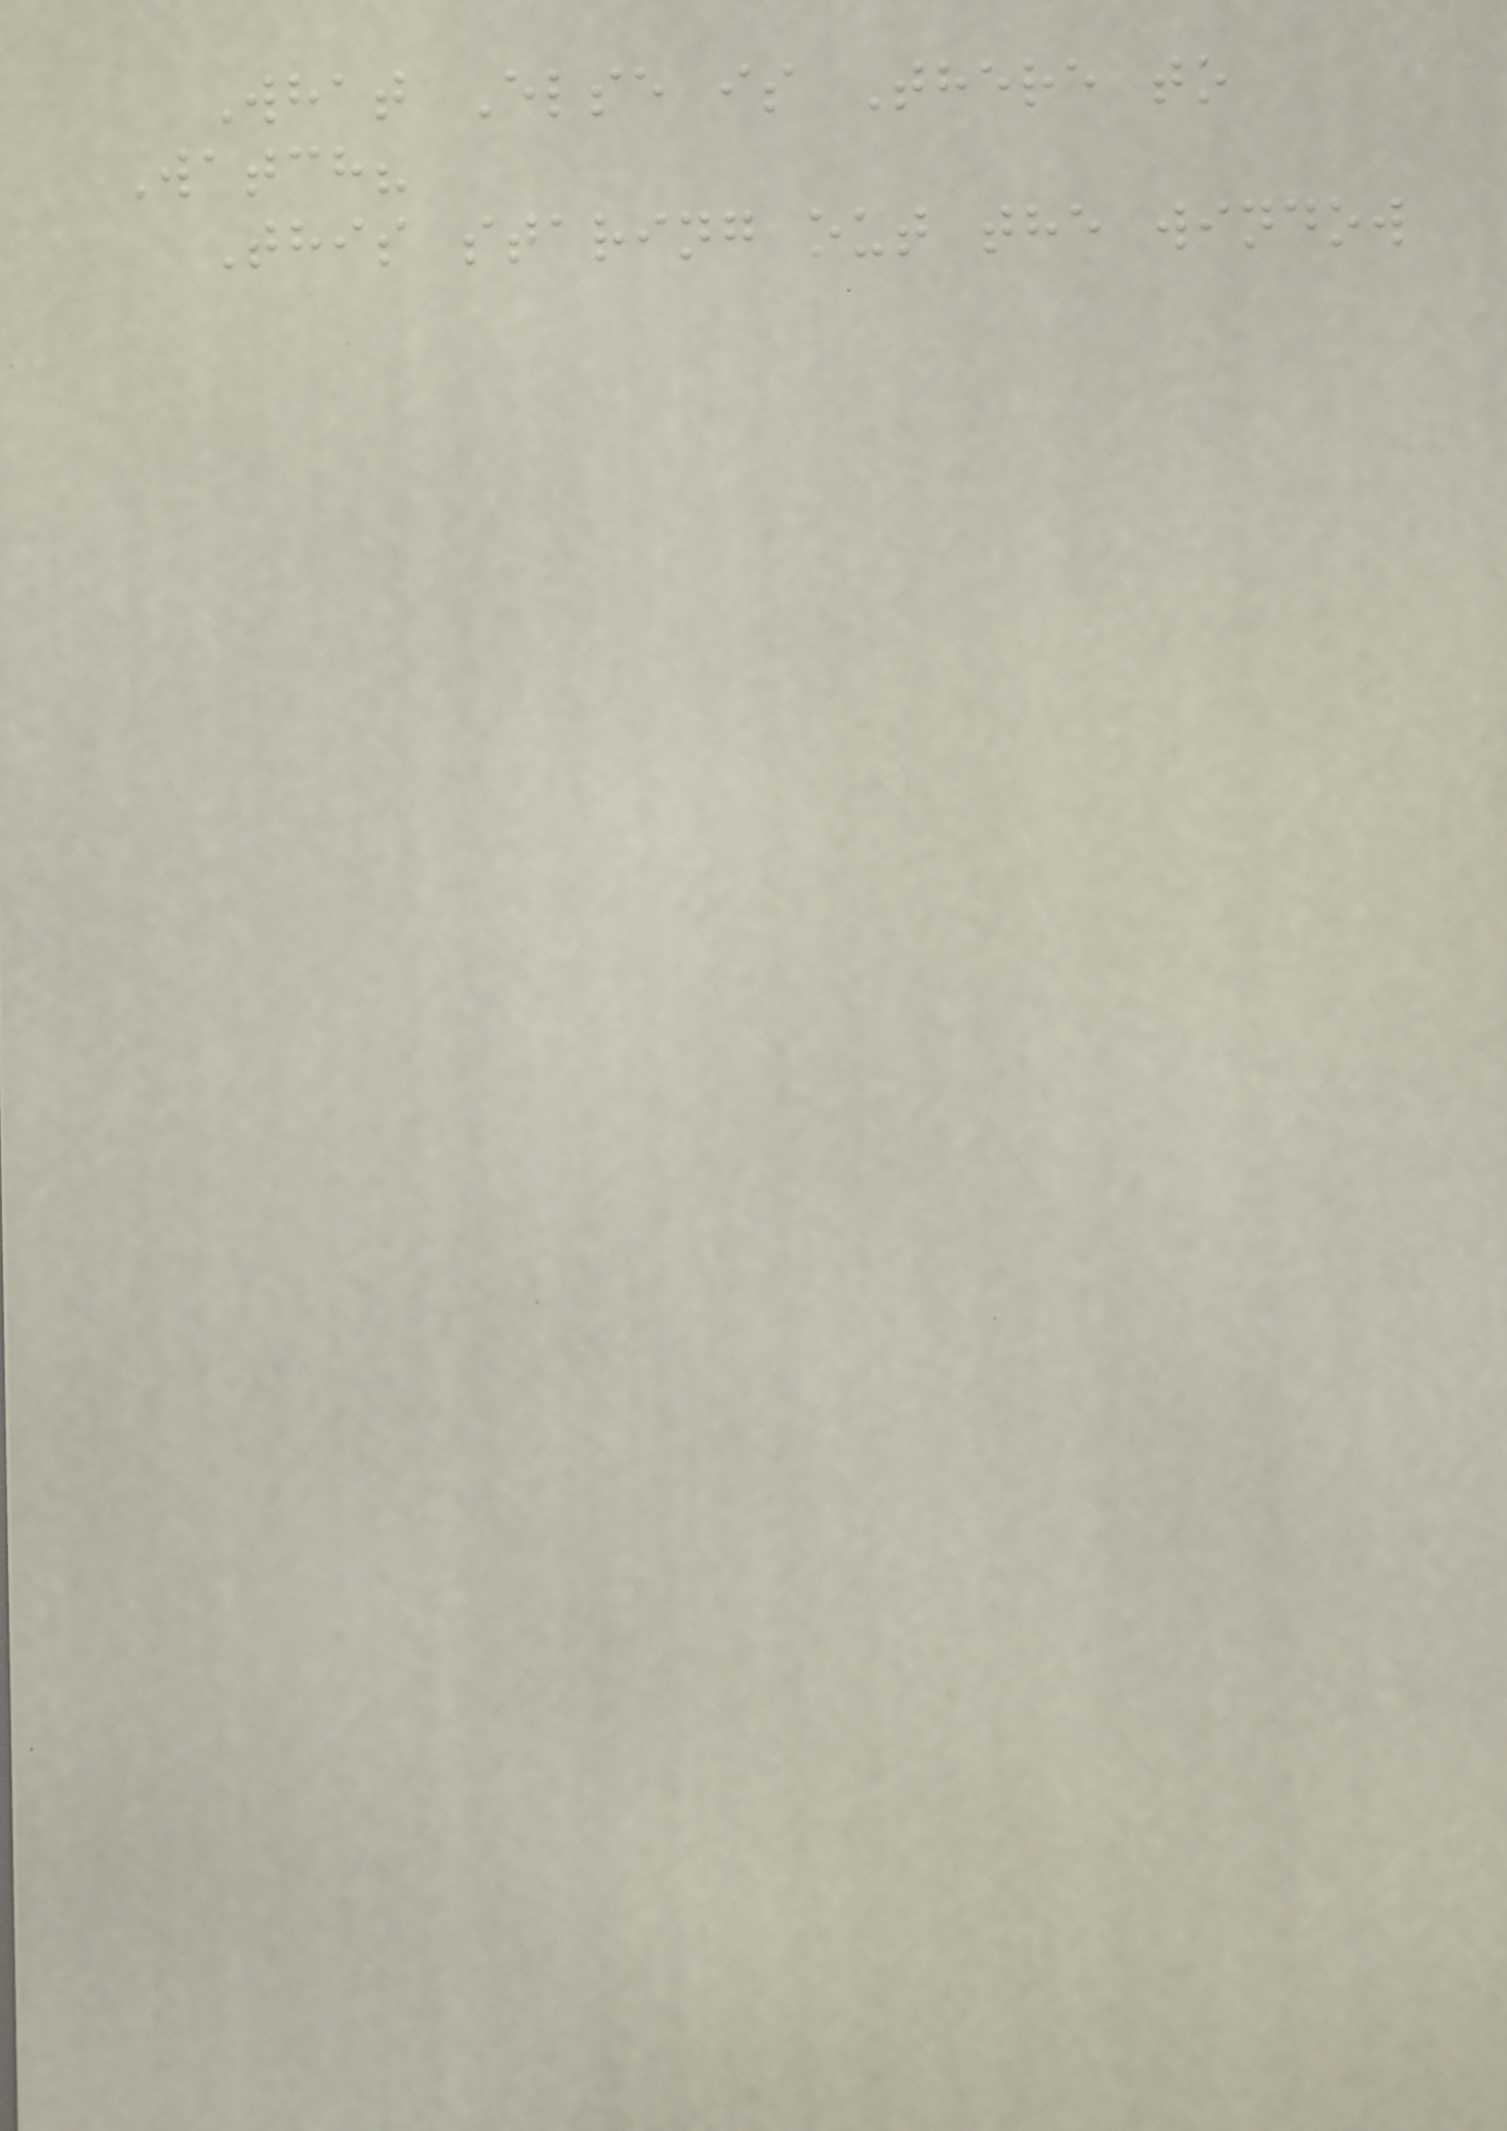What Else is There to
Watch?
This staring out the window
